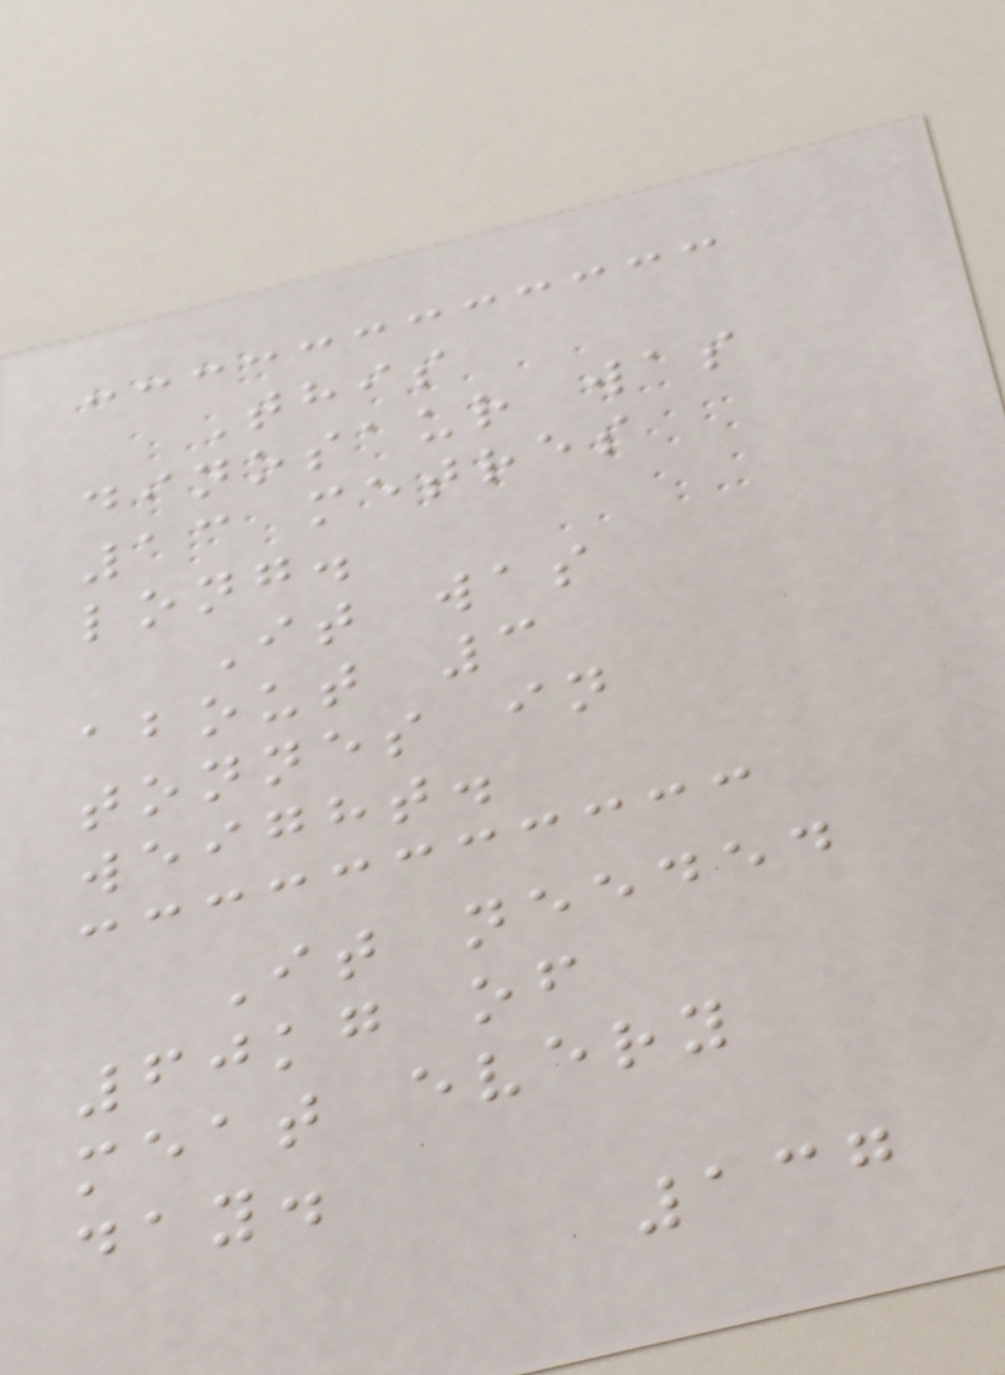This
dinosaur was
13 metres
long.
It was
about 3
tonnes in
weight.
It needed
60kg of
meat every
day.
137
